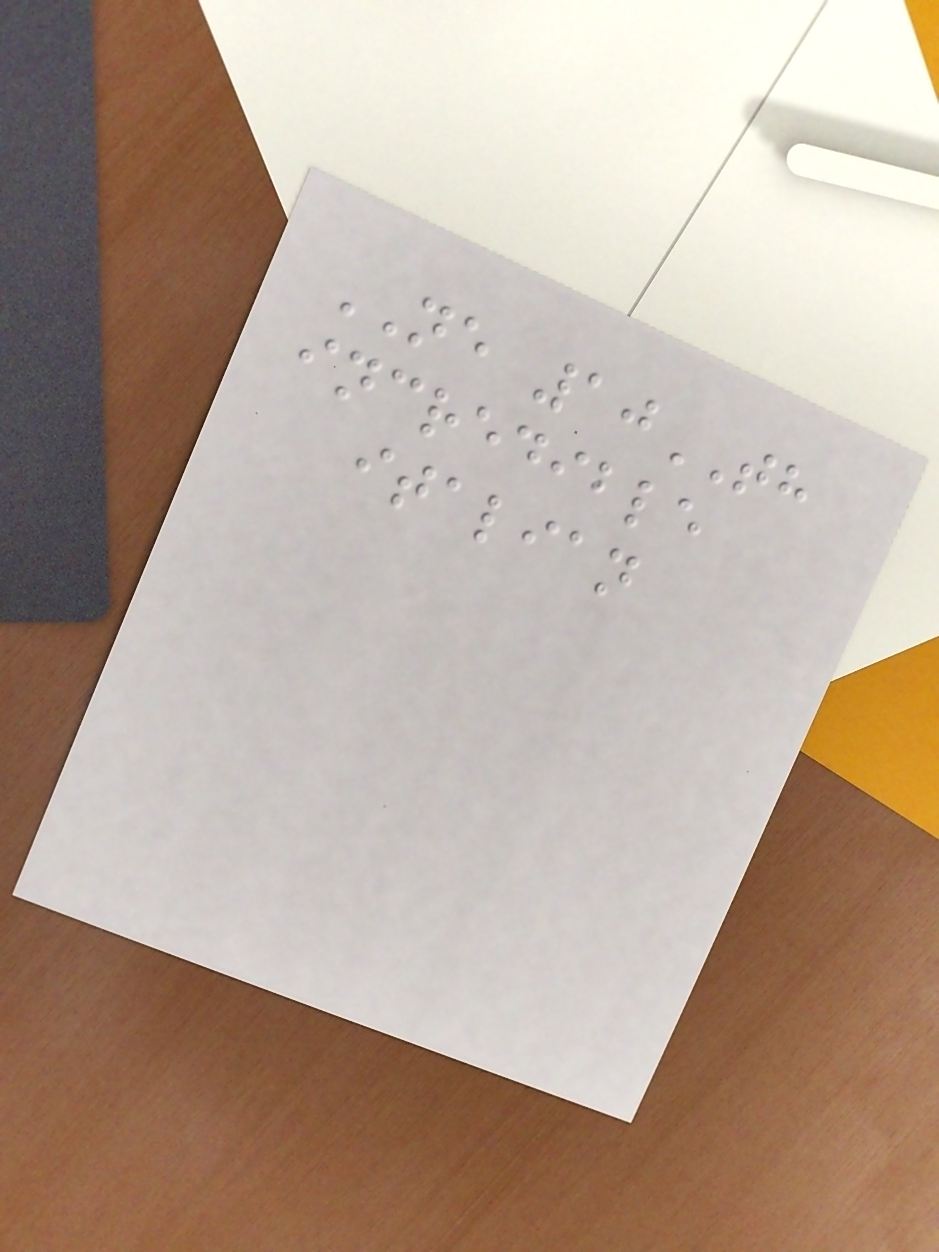NE 10TH
incredible
italian
